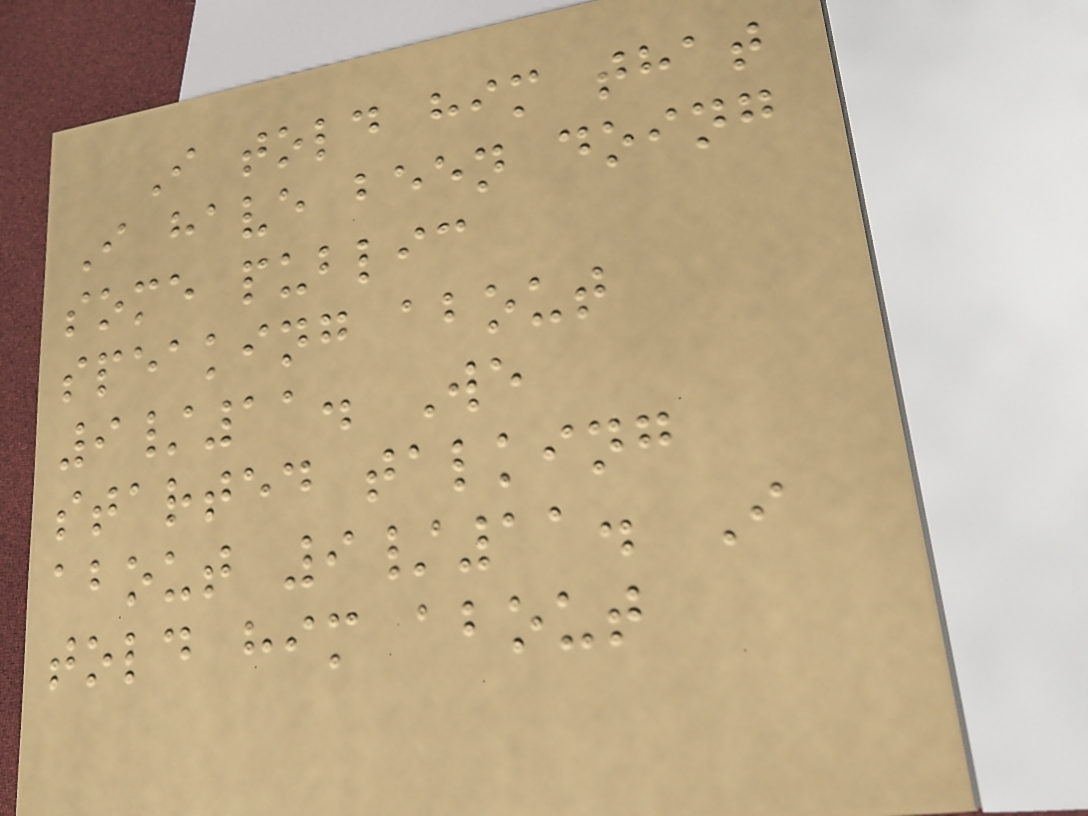I told him that
I have been doing
some public
speaking about
9/11. We
started talking
about 9/11. I
told him about
